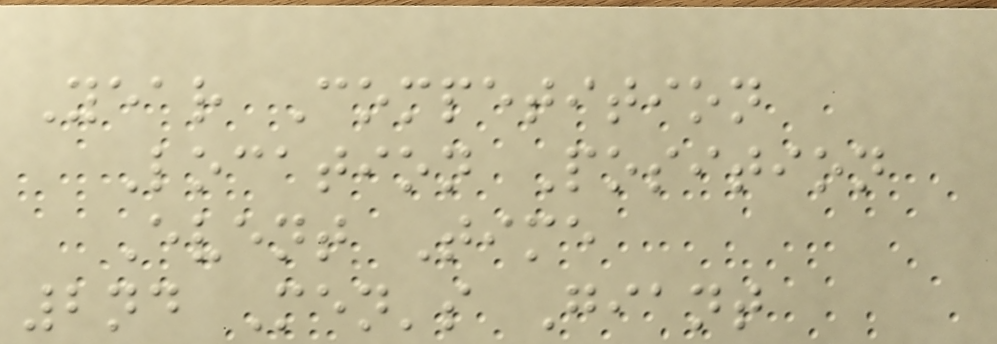Year Competition
Location Position
Event Time
2nd Men's Giant
